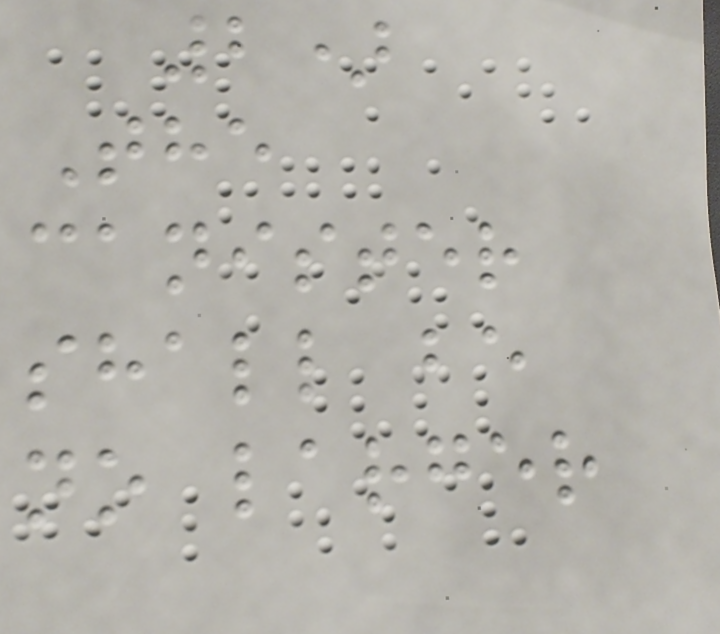2)
The
canister
shall be
no larger
